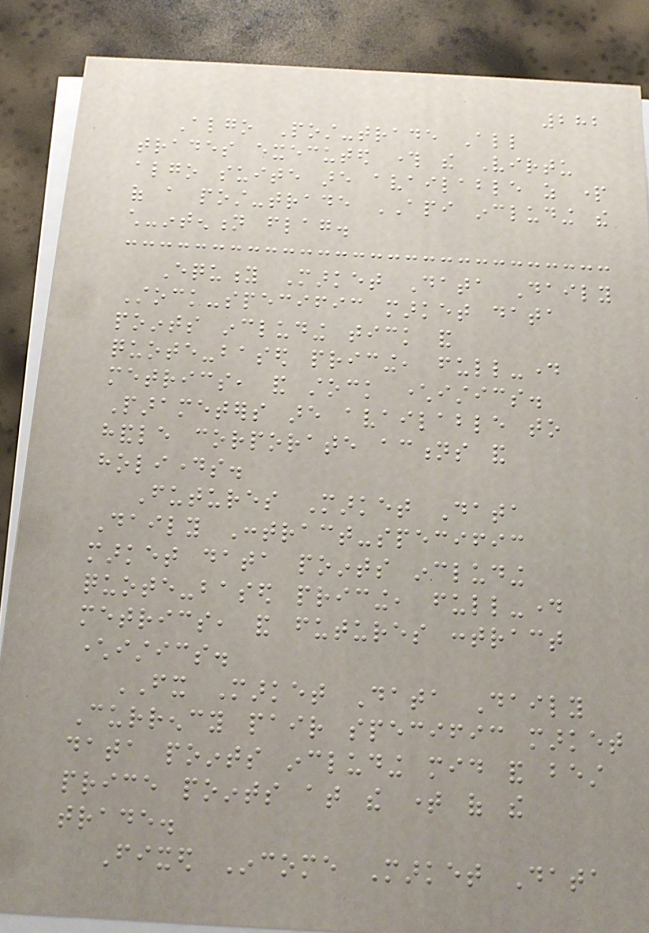282
Algo Post-trade All
trades executed through the Virtu
algo suite are available as part
of a post-trade API including the
child-intention flag.
Equity Market Data Daily
Stock-specific market data
points including tick and
quote-based pricing, full-day
metrics, and stock characteristics.
Parameters are available to
handle corporate actions and
holidays.
Futures Market Data
Daily Contract-specific
market data points including
quote-based pricing, full-day
metrics, and futures contract
characteristics.
FX Market Data Daily
Currency pair specific market
data points including mid and best
price points at the time of the
trade.
Fixed Income Market Data
